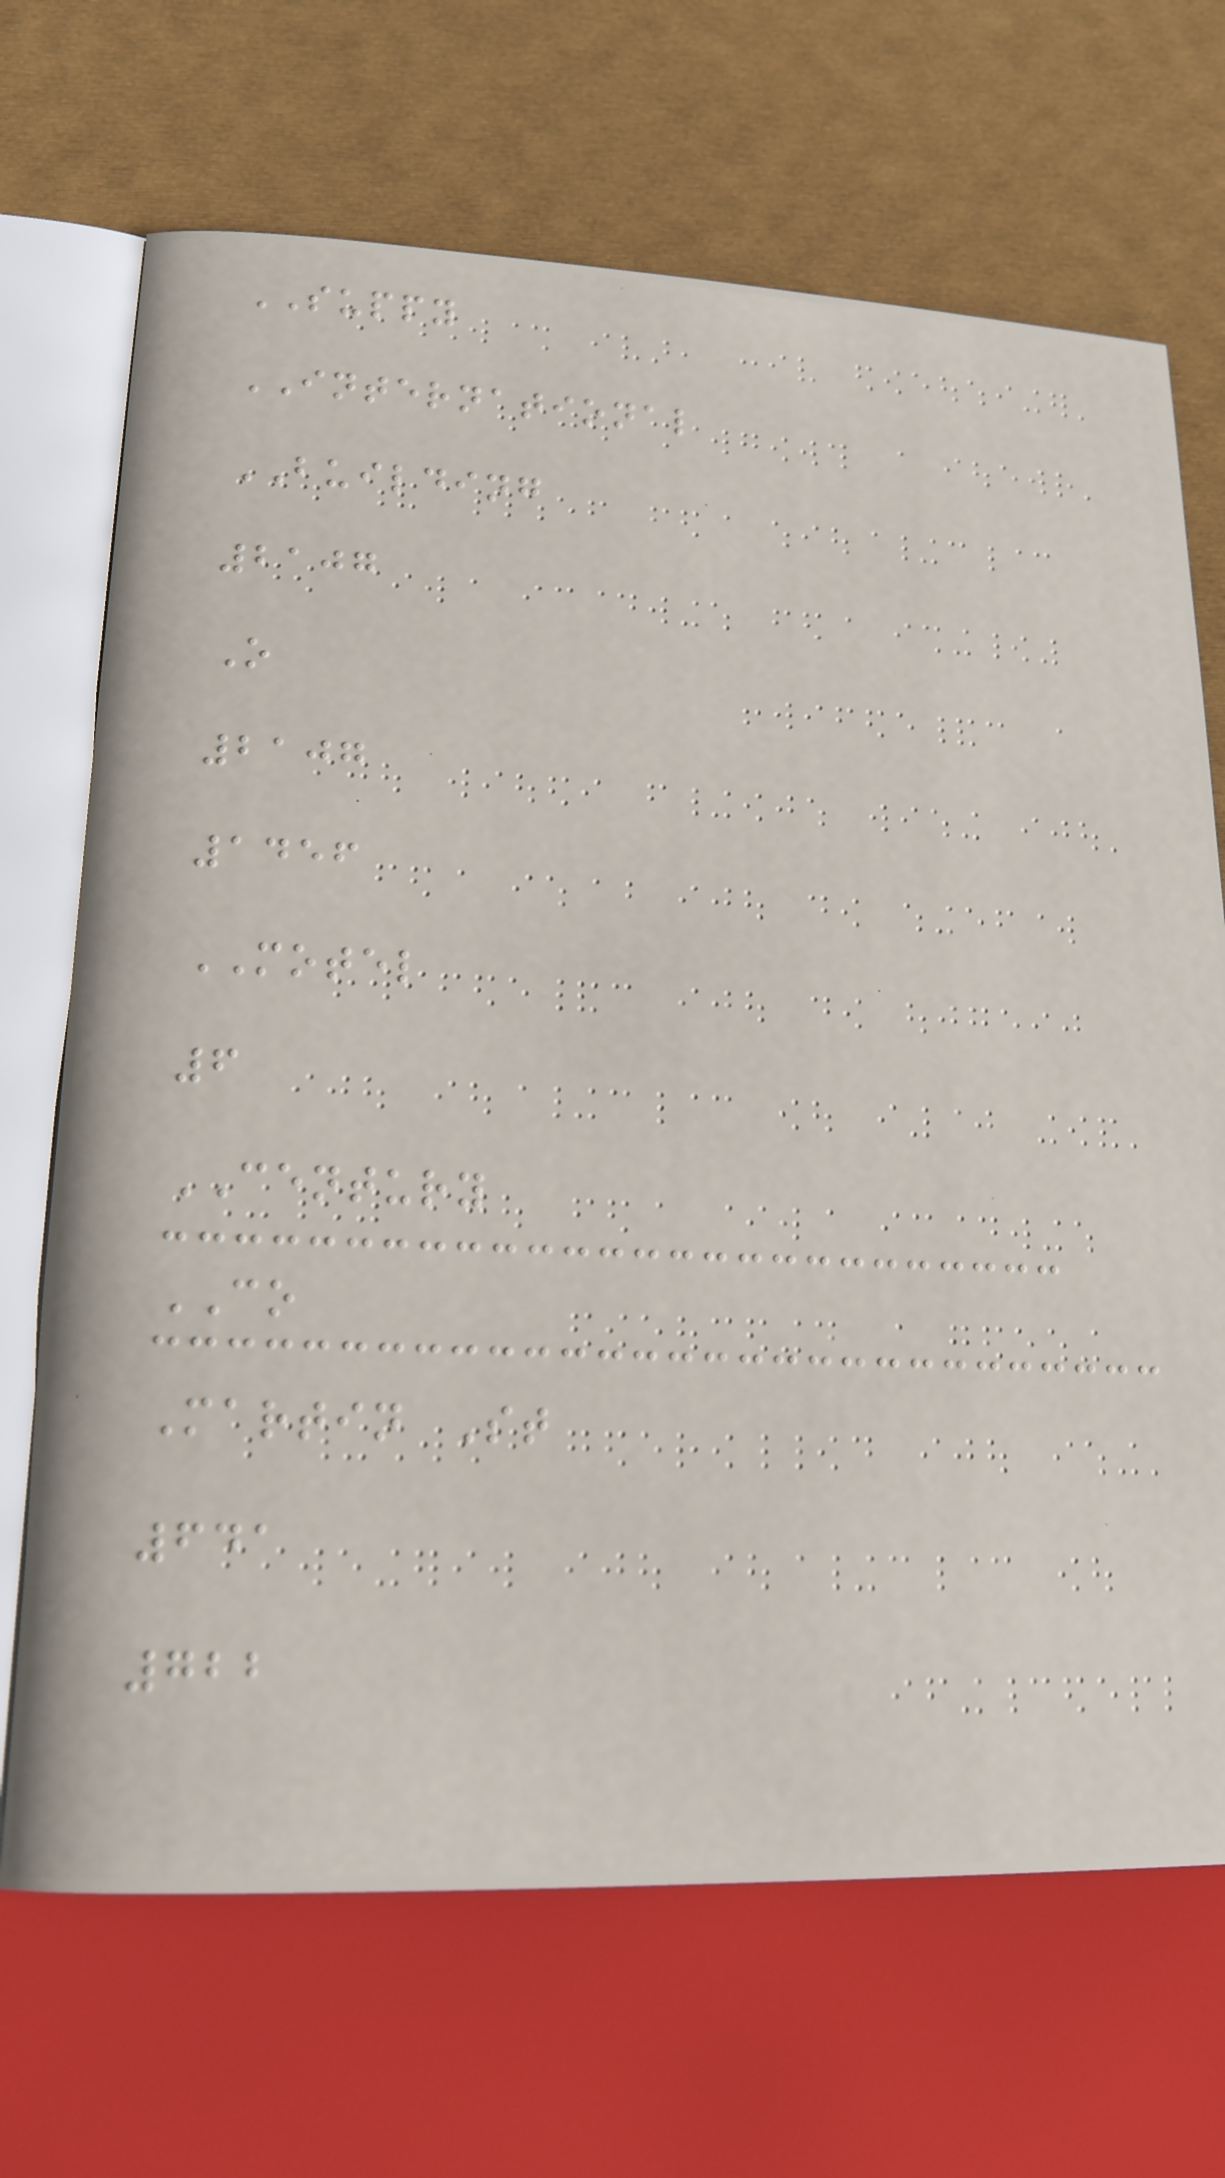SUPPY
INTERNATIONAL
BUILDING
2107
O
2107
1456
MOTEL
6
CENTURY
CO
Martin St
641
722
